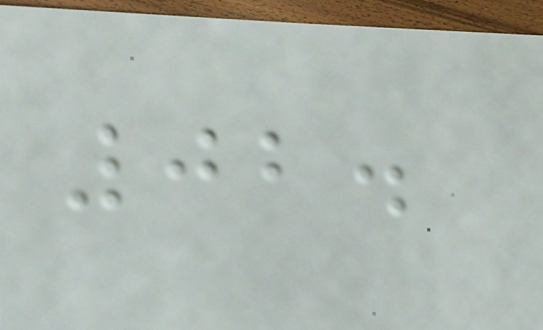02.
